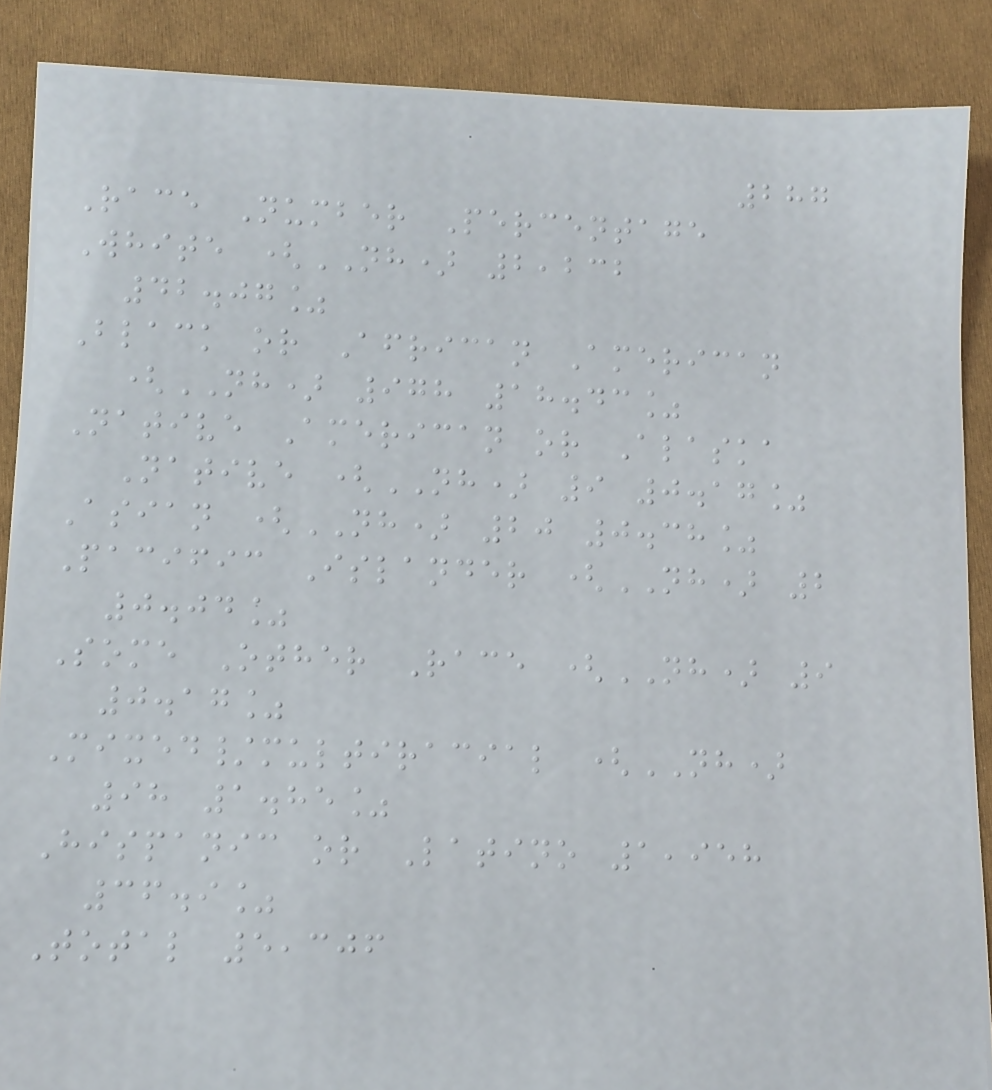287
Race Number Percentage
White (NH) 2,232
42.07%
Black or African American
(NH) 978 18.43%
Native American or Alaska
Native (NH) 9 0.17%
Asian (NH) 20 0.38%
Pacific Islander (NH) 2
0.04%
Some Other Race (NH) 9
0.17%
Mixed/multiracial (NH)
98 1.85%
Hispanic or Latino 1,958
36.9%
Total 5,306
